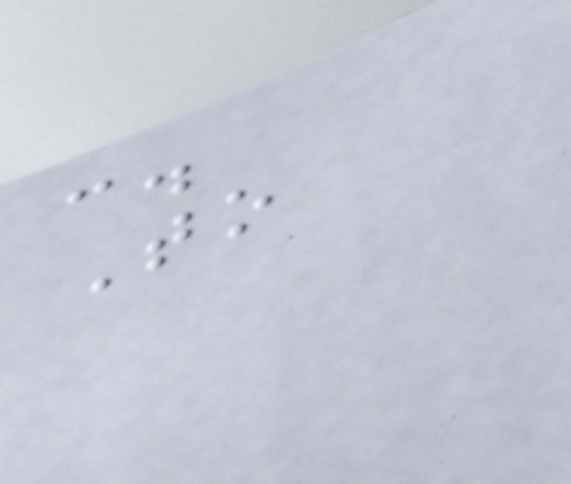c.
To
